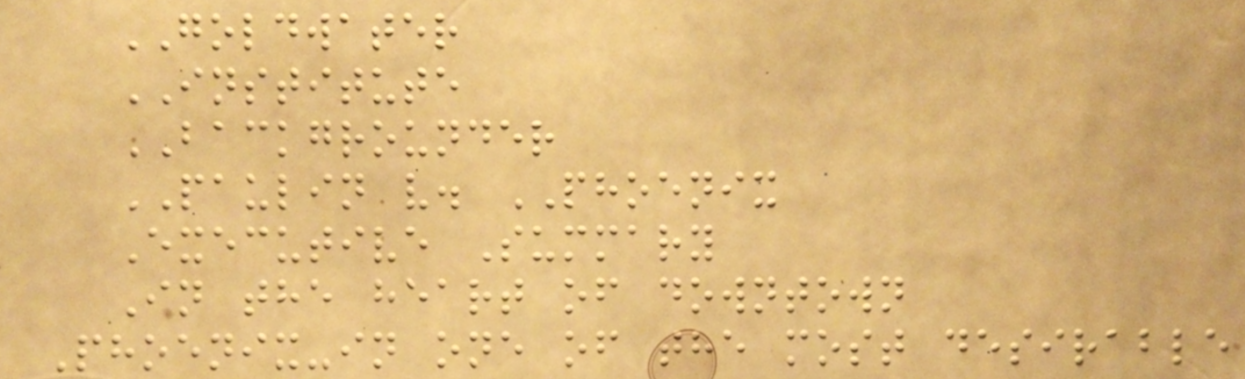GOLDWATER
INSTITUTE
BACKGROUNDER
PAULIN v. PHOENIX
Executive Summary
In the heart of downtown
Phoenix-in one of the most desirable
